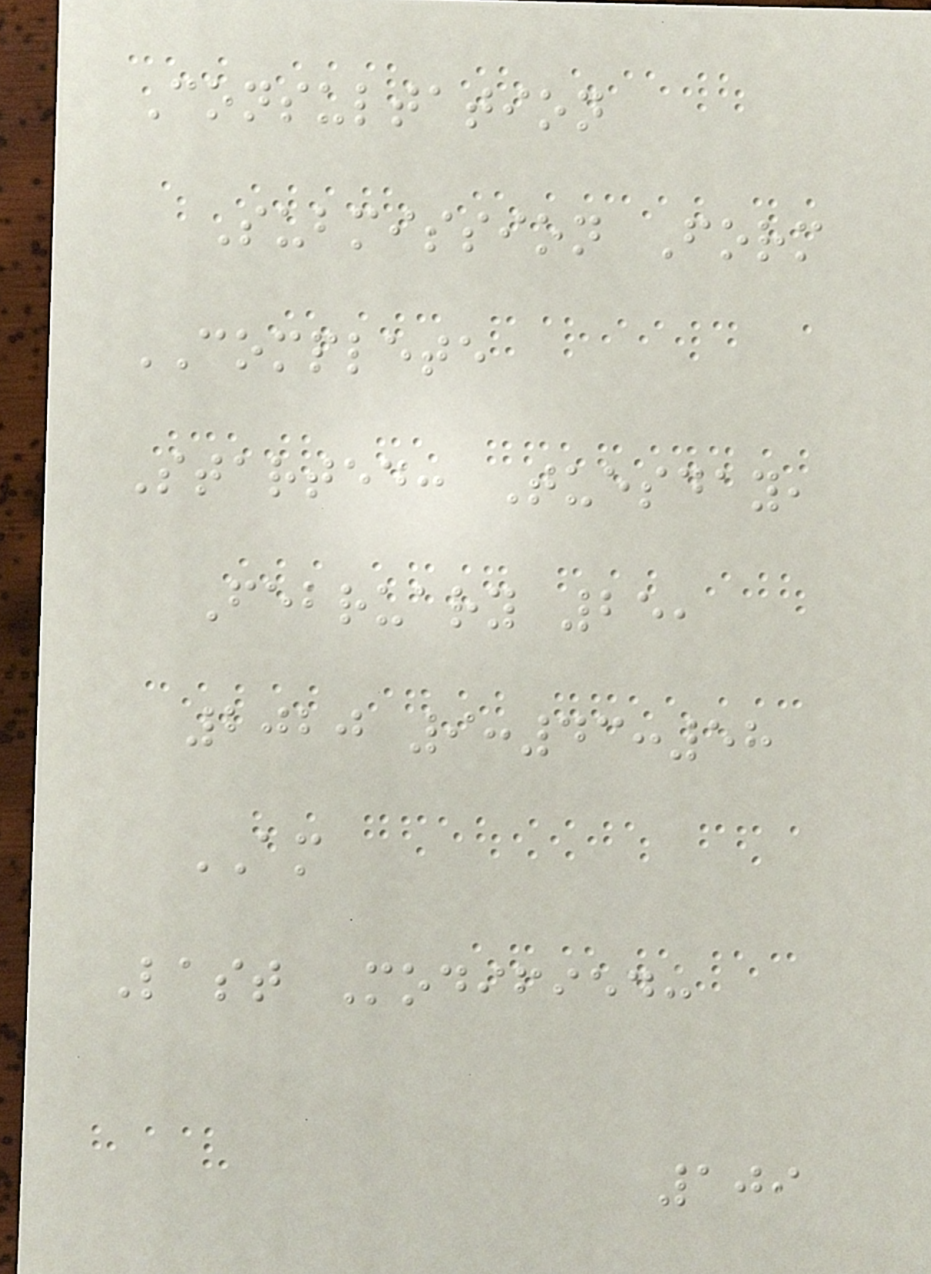Consultation
Submission Form
COMPLETE
Started: Tuesday,
February 25,
2020 9:43:58
AM
Last Modified:
109
